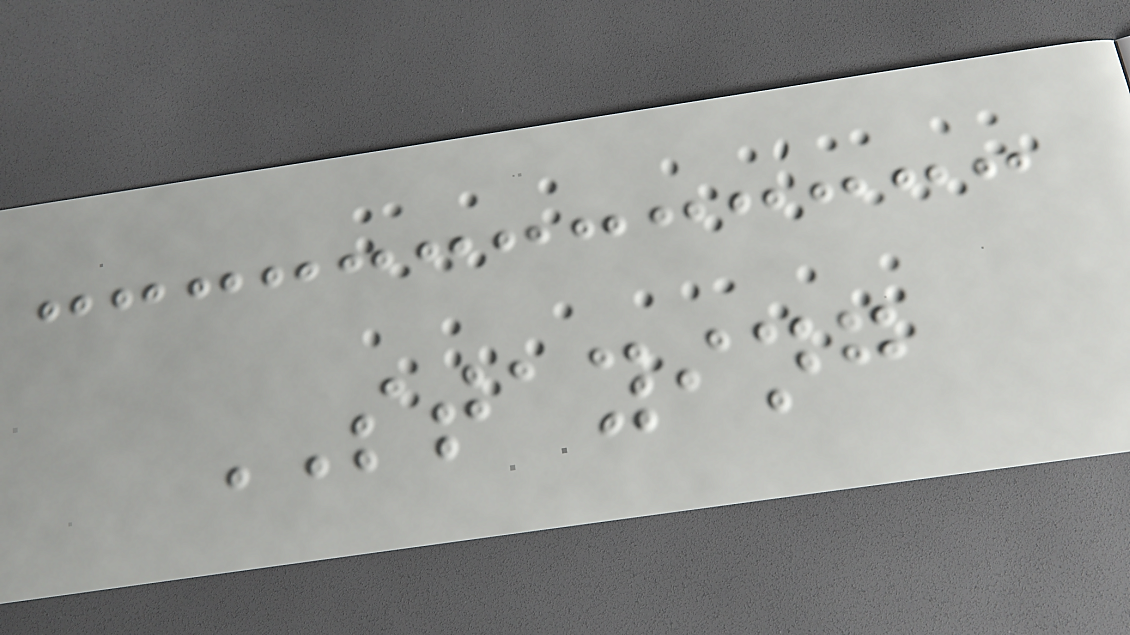STAYING
